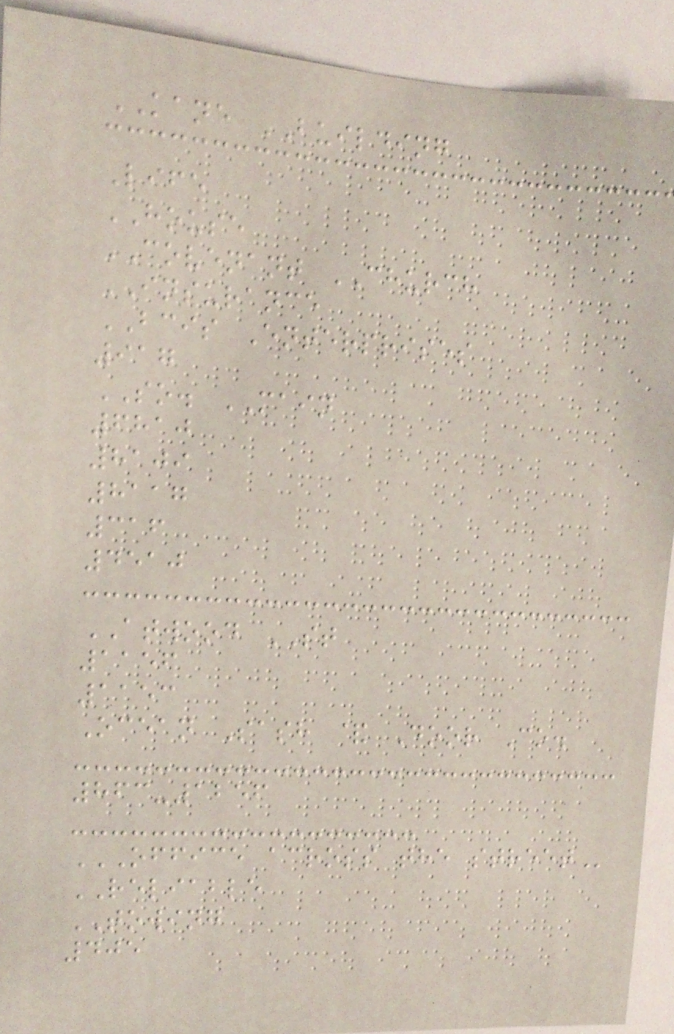KANE BUILDING
Life
HOUSE
COVENANT CHURCH
INSURANCE
BCIS Enterprises
917
SO. MAIN
6810
8109
8117
316
4510
ATWOOD ST
1156
1153
Ocean Sash & Door Co.
863-1256
OFFICE ACROSS THE STREET
RELIABLE
TOWING
405
